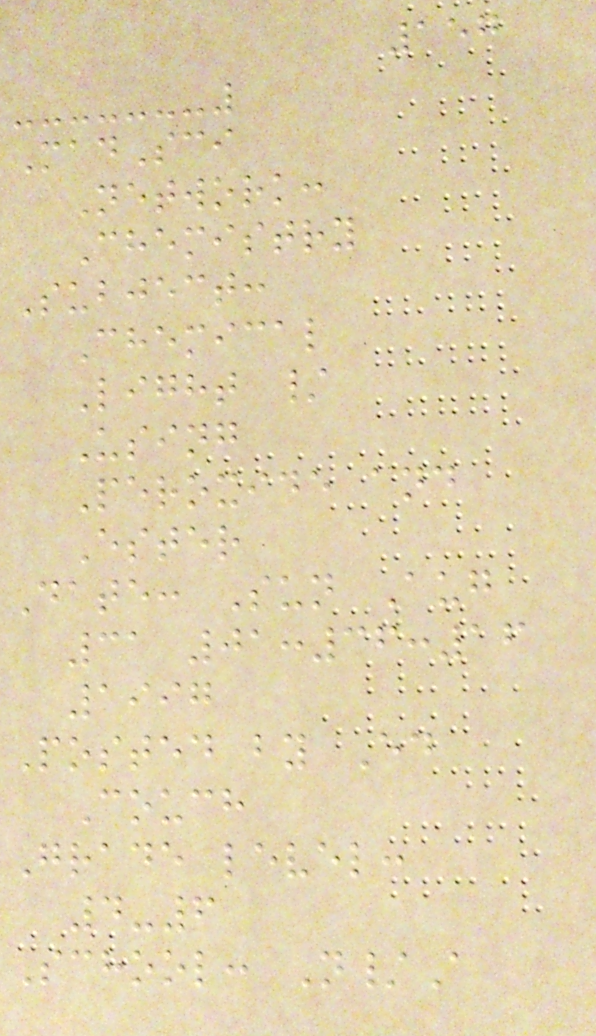157
MadSci
Network:
Chemistry
Subject:
Chemical
Light /
Using
Peroxide and
Ester
Date: Sun Aug
31 01:36:16
1997
Posted by Ed
Couch
Grade level:
4-6
School: N/A
